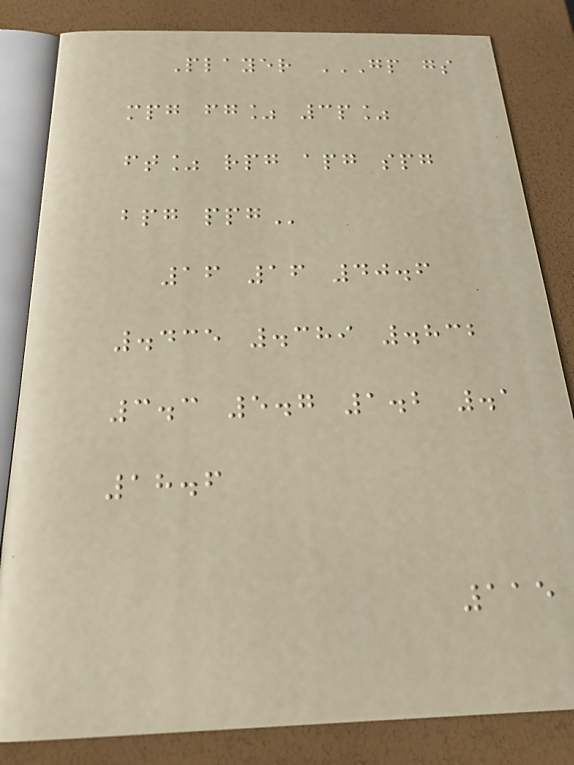Player GP GS
MPG FG% 3P%
FT% RPG APG SPG
BPG PPG
16 16 40.6
.435 .389 .832
3.3 5.7 1.2 .1
18.6
115
